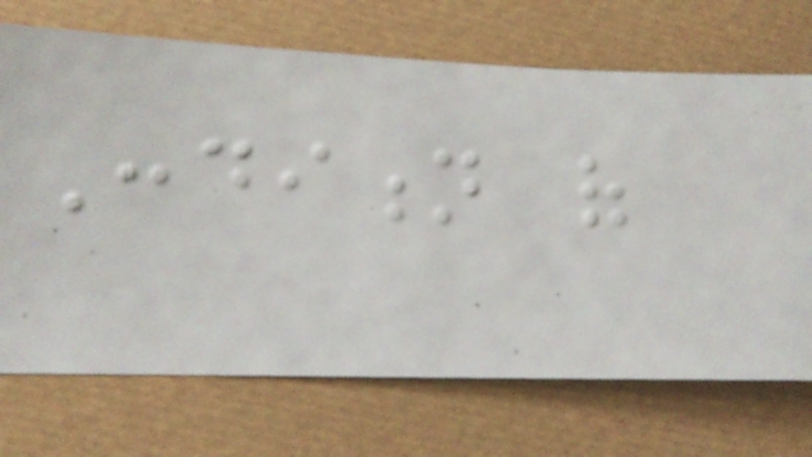Condition of
